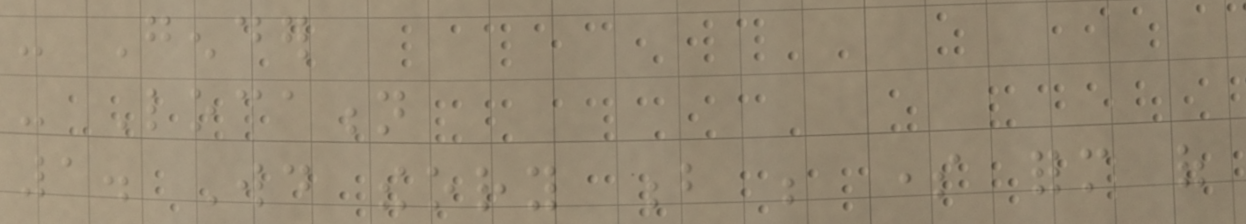- Gender
- Location
1. Would theory b be some form of
